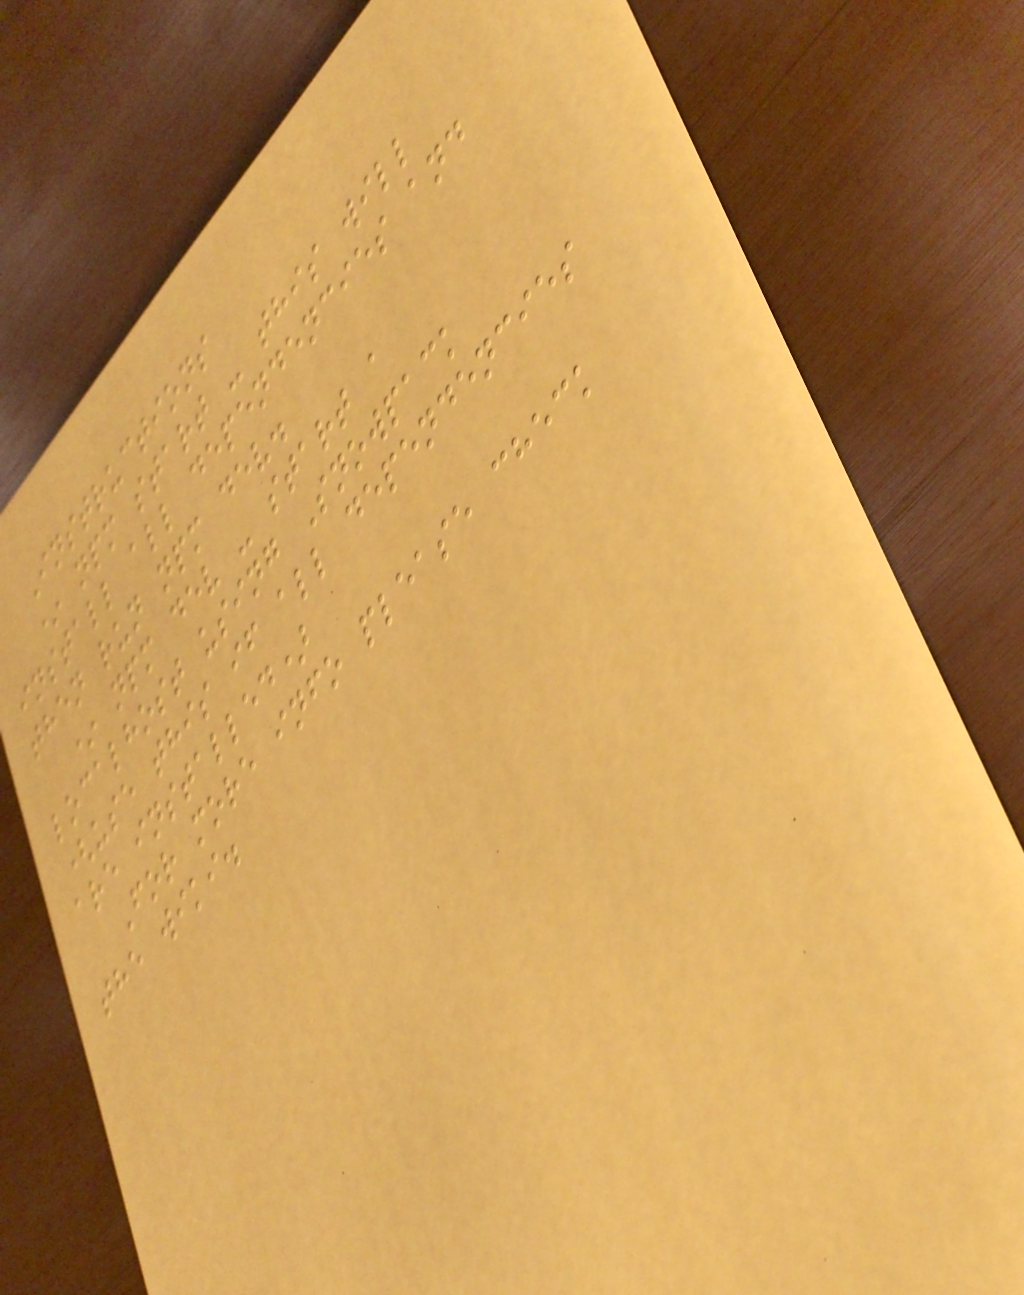Instructions
* npm start - this will
install all dependencies and
then run npm dev.
* npm dev - start a
localhost using Snowpack
(use this if all dependencies
are installed)
For more info please check
the wiki.
